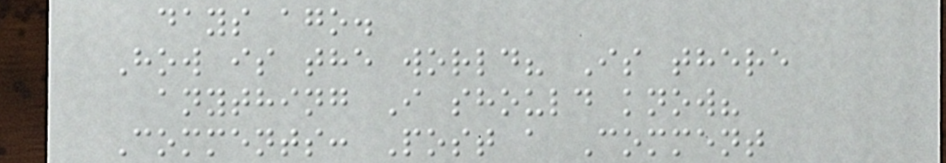days ago.
How is the world? Is there
anything I should know?
Comments: Post a Comment
